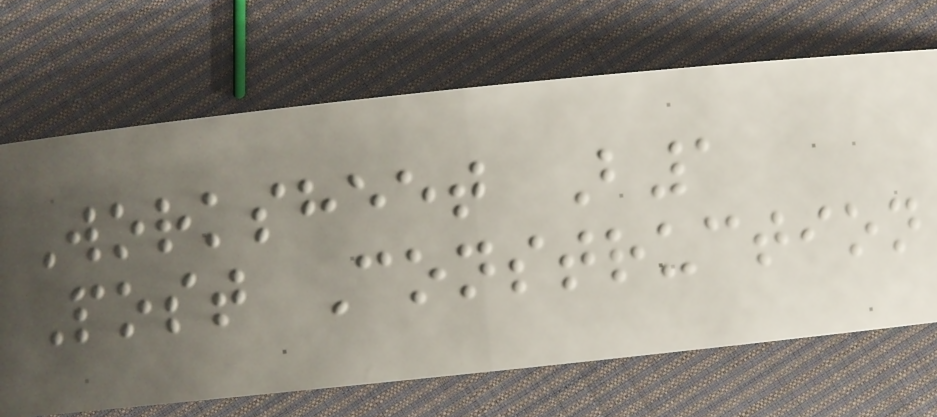Worksheet B1
Post Construction
